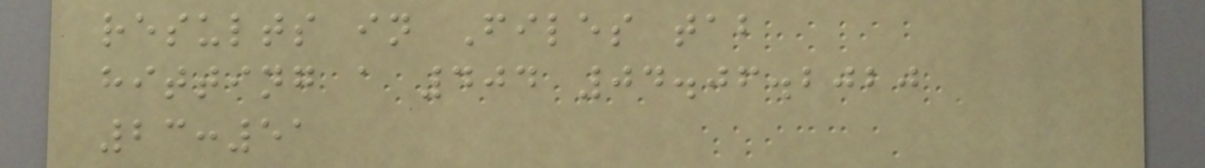results in Files tab
hitting a 404 04.06.2020
23:51
